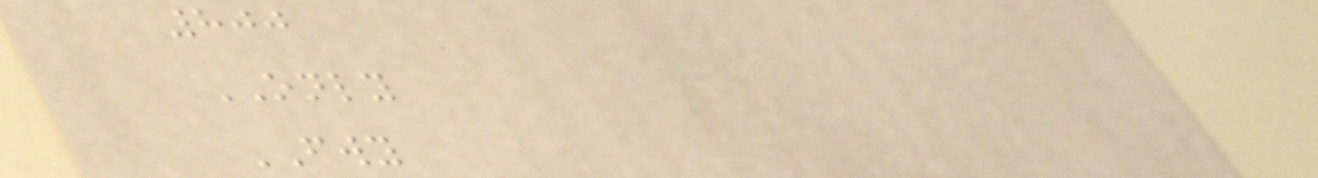800
ONLY
FWY
